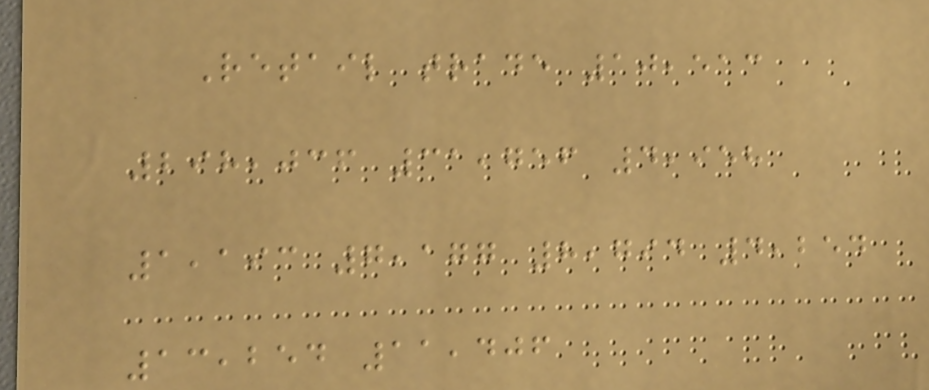Retail trade 10,513
298,036 31,756 4,958
1,193 7,177 8,794 4,254
13,254 11,406
